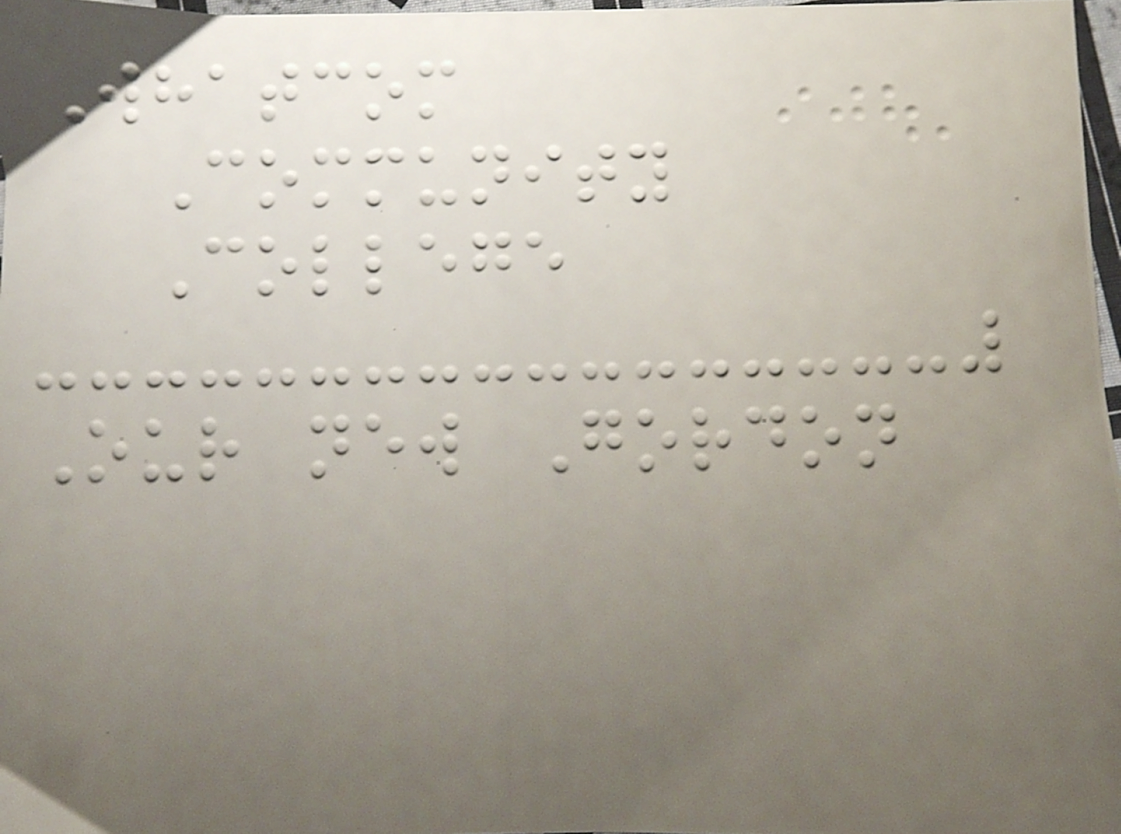Whatcom
Community
College
Our new Gordon
